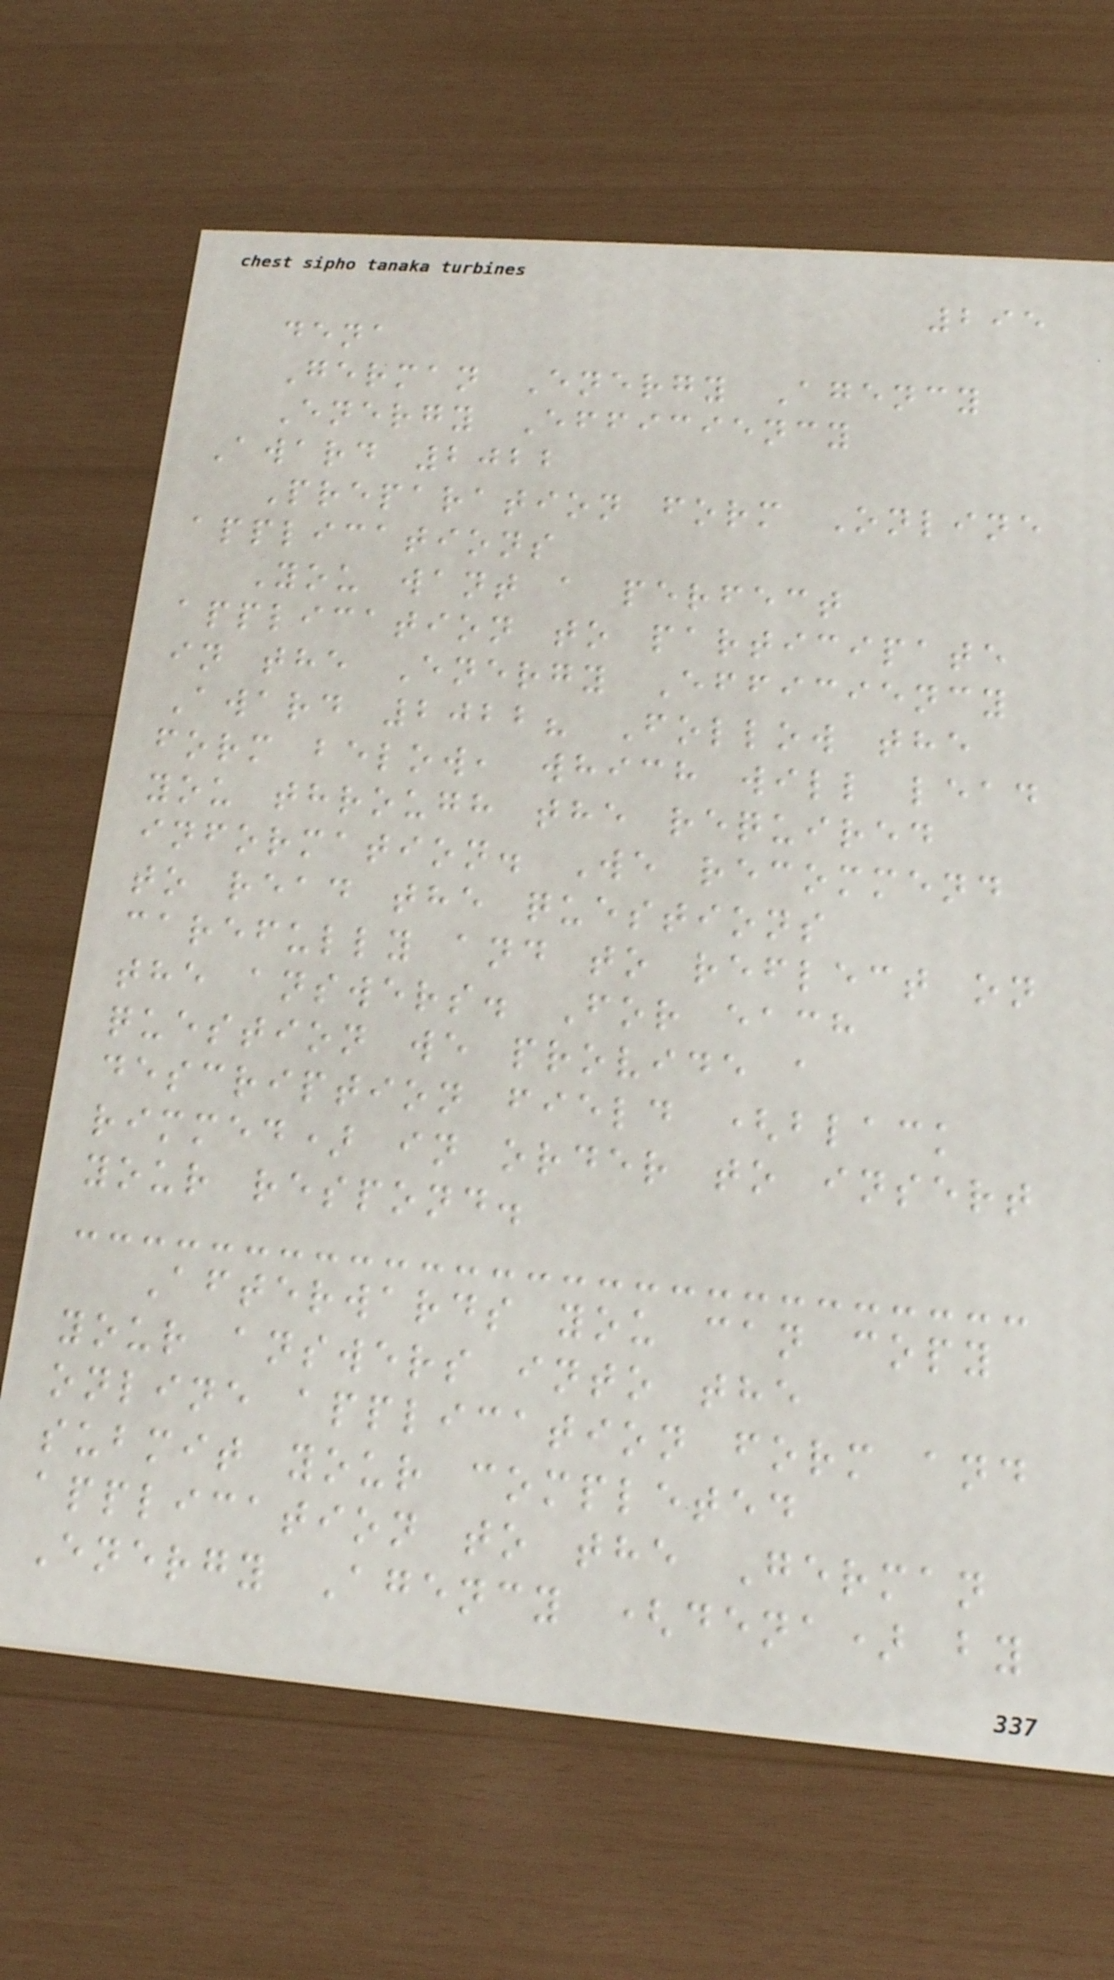295
dena
German Energy Agency
Energy Efficiency
Award 2022
Preparation form Online
applications
You want a perfect
application to participate
in the Energy Efficiency
Award 2022? Follow the
form below, which will lead
you through the required
information. We recommend
to read the questions
carefully and to reflect on
the answers. For each
question we provide a
description field (black
rimmed) in order to insert
your respond.
Afterwards you can copy
your answers into the
online application form and
submit your completed
application to the German
Energy Agency (dena) by
